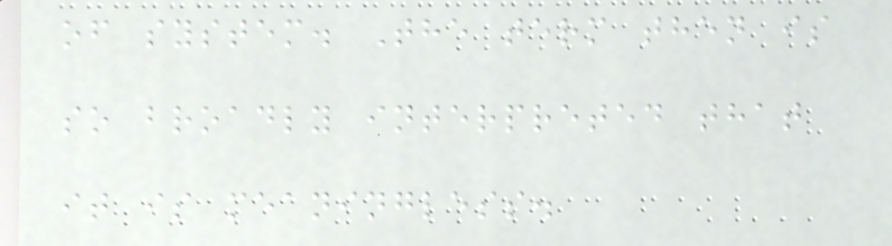of system. The term then is
so broadly interpreted that
it is meaningless.
